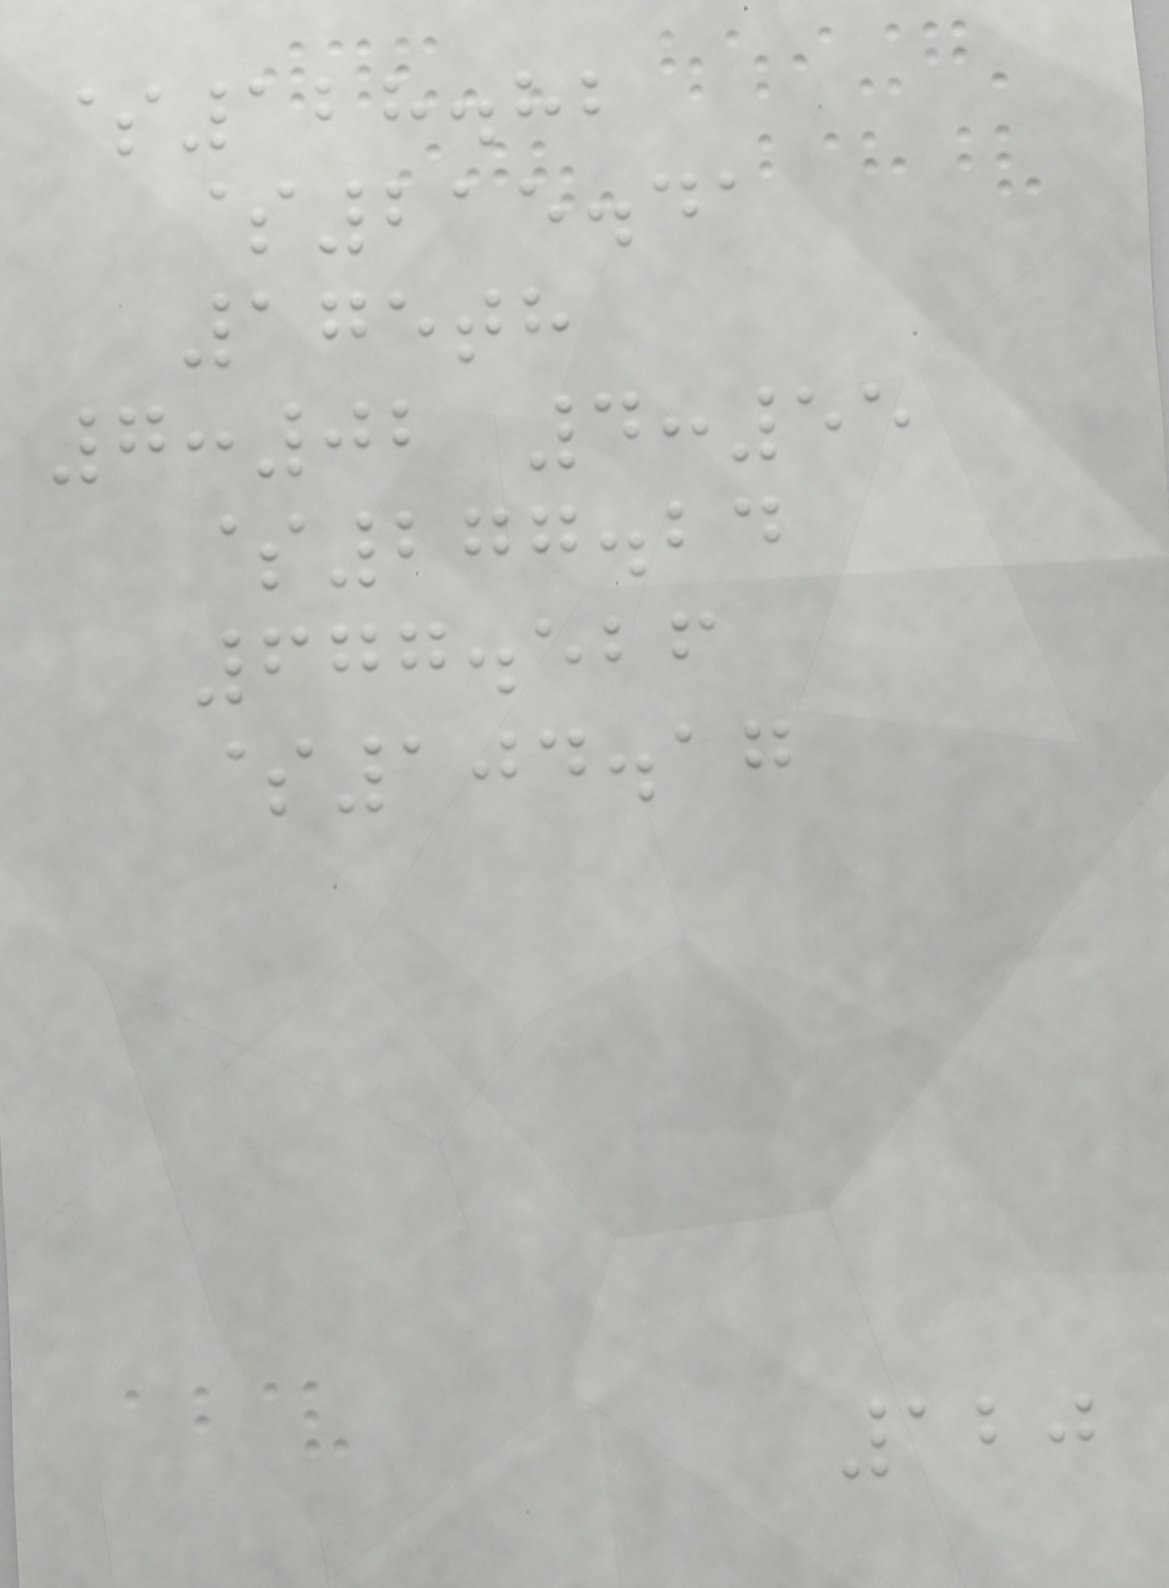$128.82
$215.41
175th
7:02 4:55
$277.24
677.526
$104.17
120
